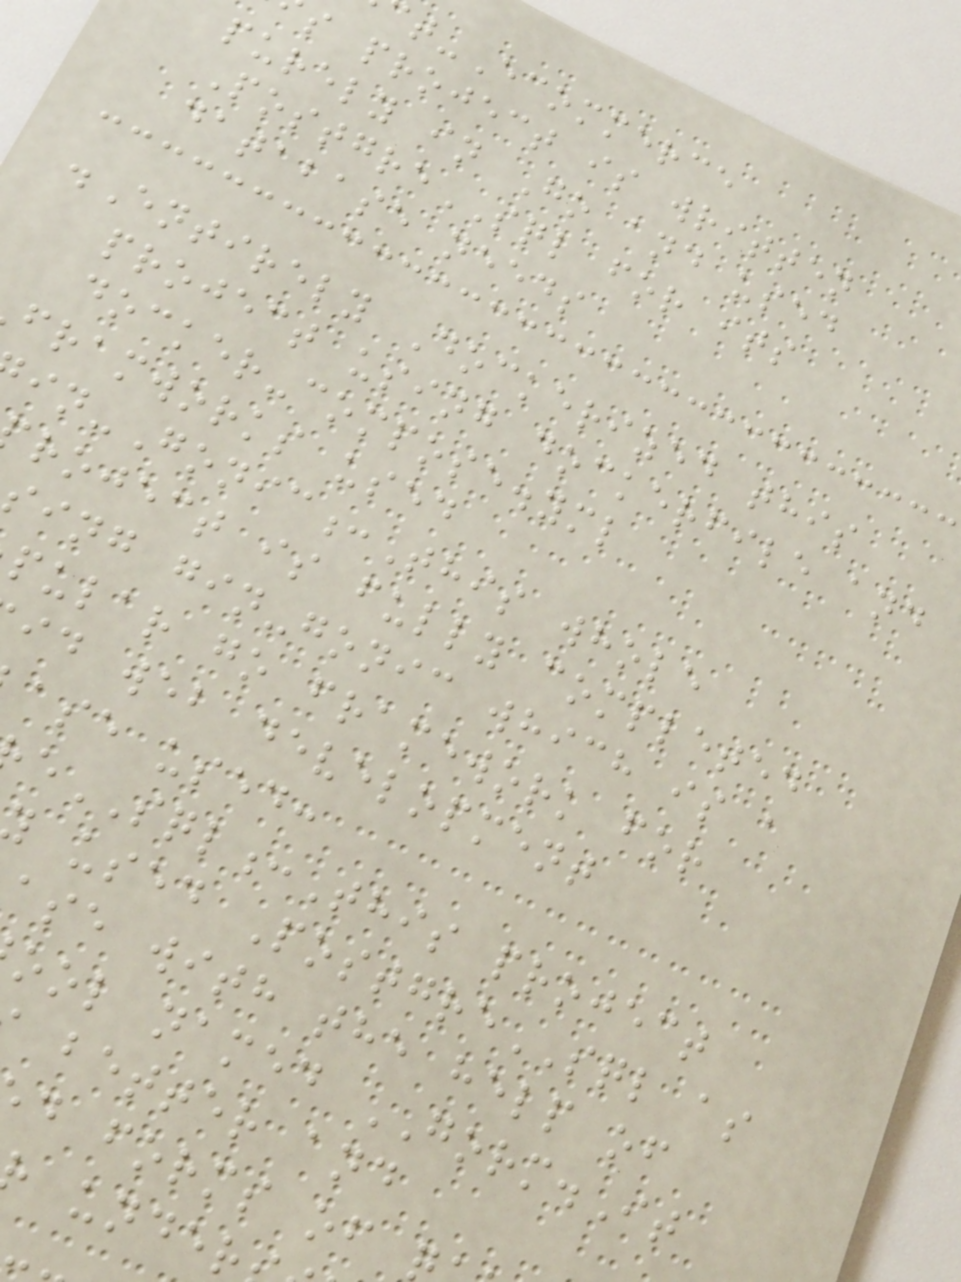t-Ecommerce
s project is written
purely in Go and used
PostgreSQL for its
database needs
.Entirely Dockerized this
project using dockerfile and
docker-compose.yml
framworks used
in-Gonic:This whole
roject is fully completed
sing gin-gonic which is a
pular go framework for
id web development
ase used:
eSQL:This project
used PostgreSQL as
ase with the help of
ool named GORM.It
better and
d forms of
